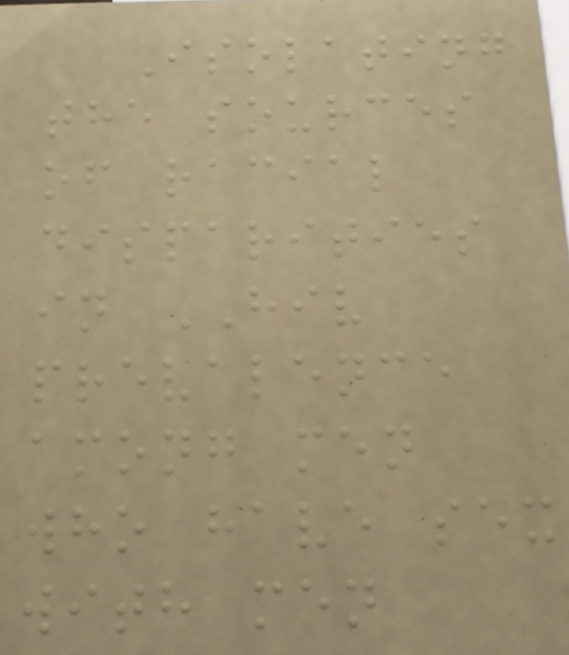Isolating
the sources
of racial
disparities
in HIV
prevalence
among men
who have sex
with men
